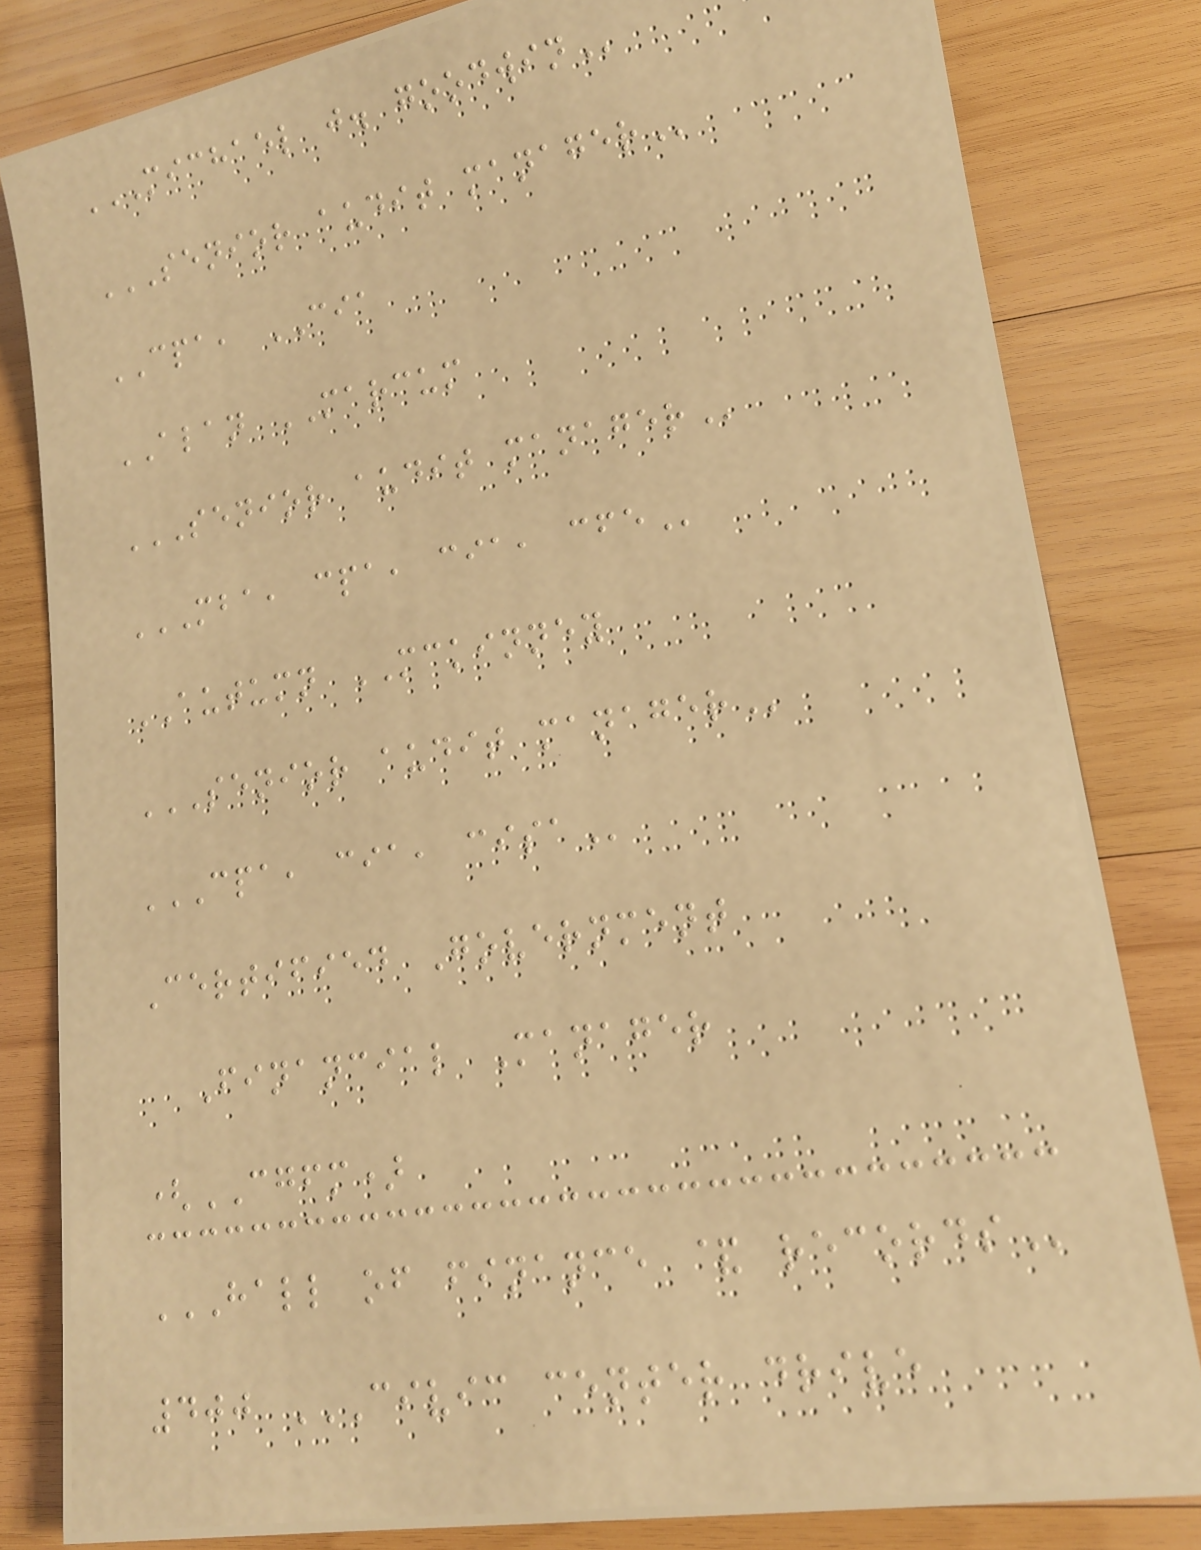MICHAEL J. GOODWIN
SENIOR AUDIT MANAGER
CPA, CIA
ALAN MARCUM
SENIOR AUDIT MANAGER
MBA, CPA, CIA, CFE
AUTUMN MCKINNEY
SENIOR AUDIT MANAGER
CPA, CIA, CISA
Certified Government
Financial Manager
(CGFM)
HALL OF FINANCE & RECORDS
400 CIVIC CENTER DRIVE
